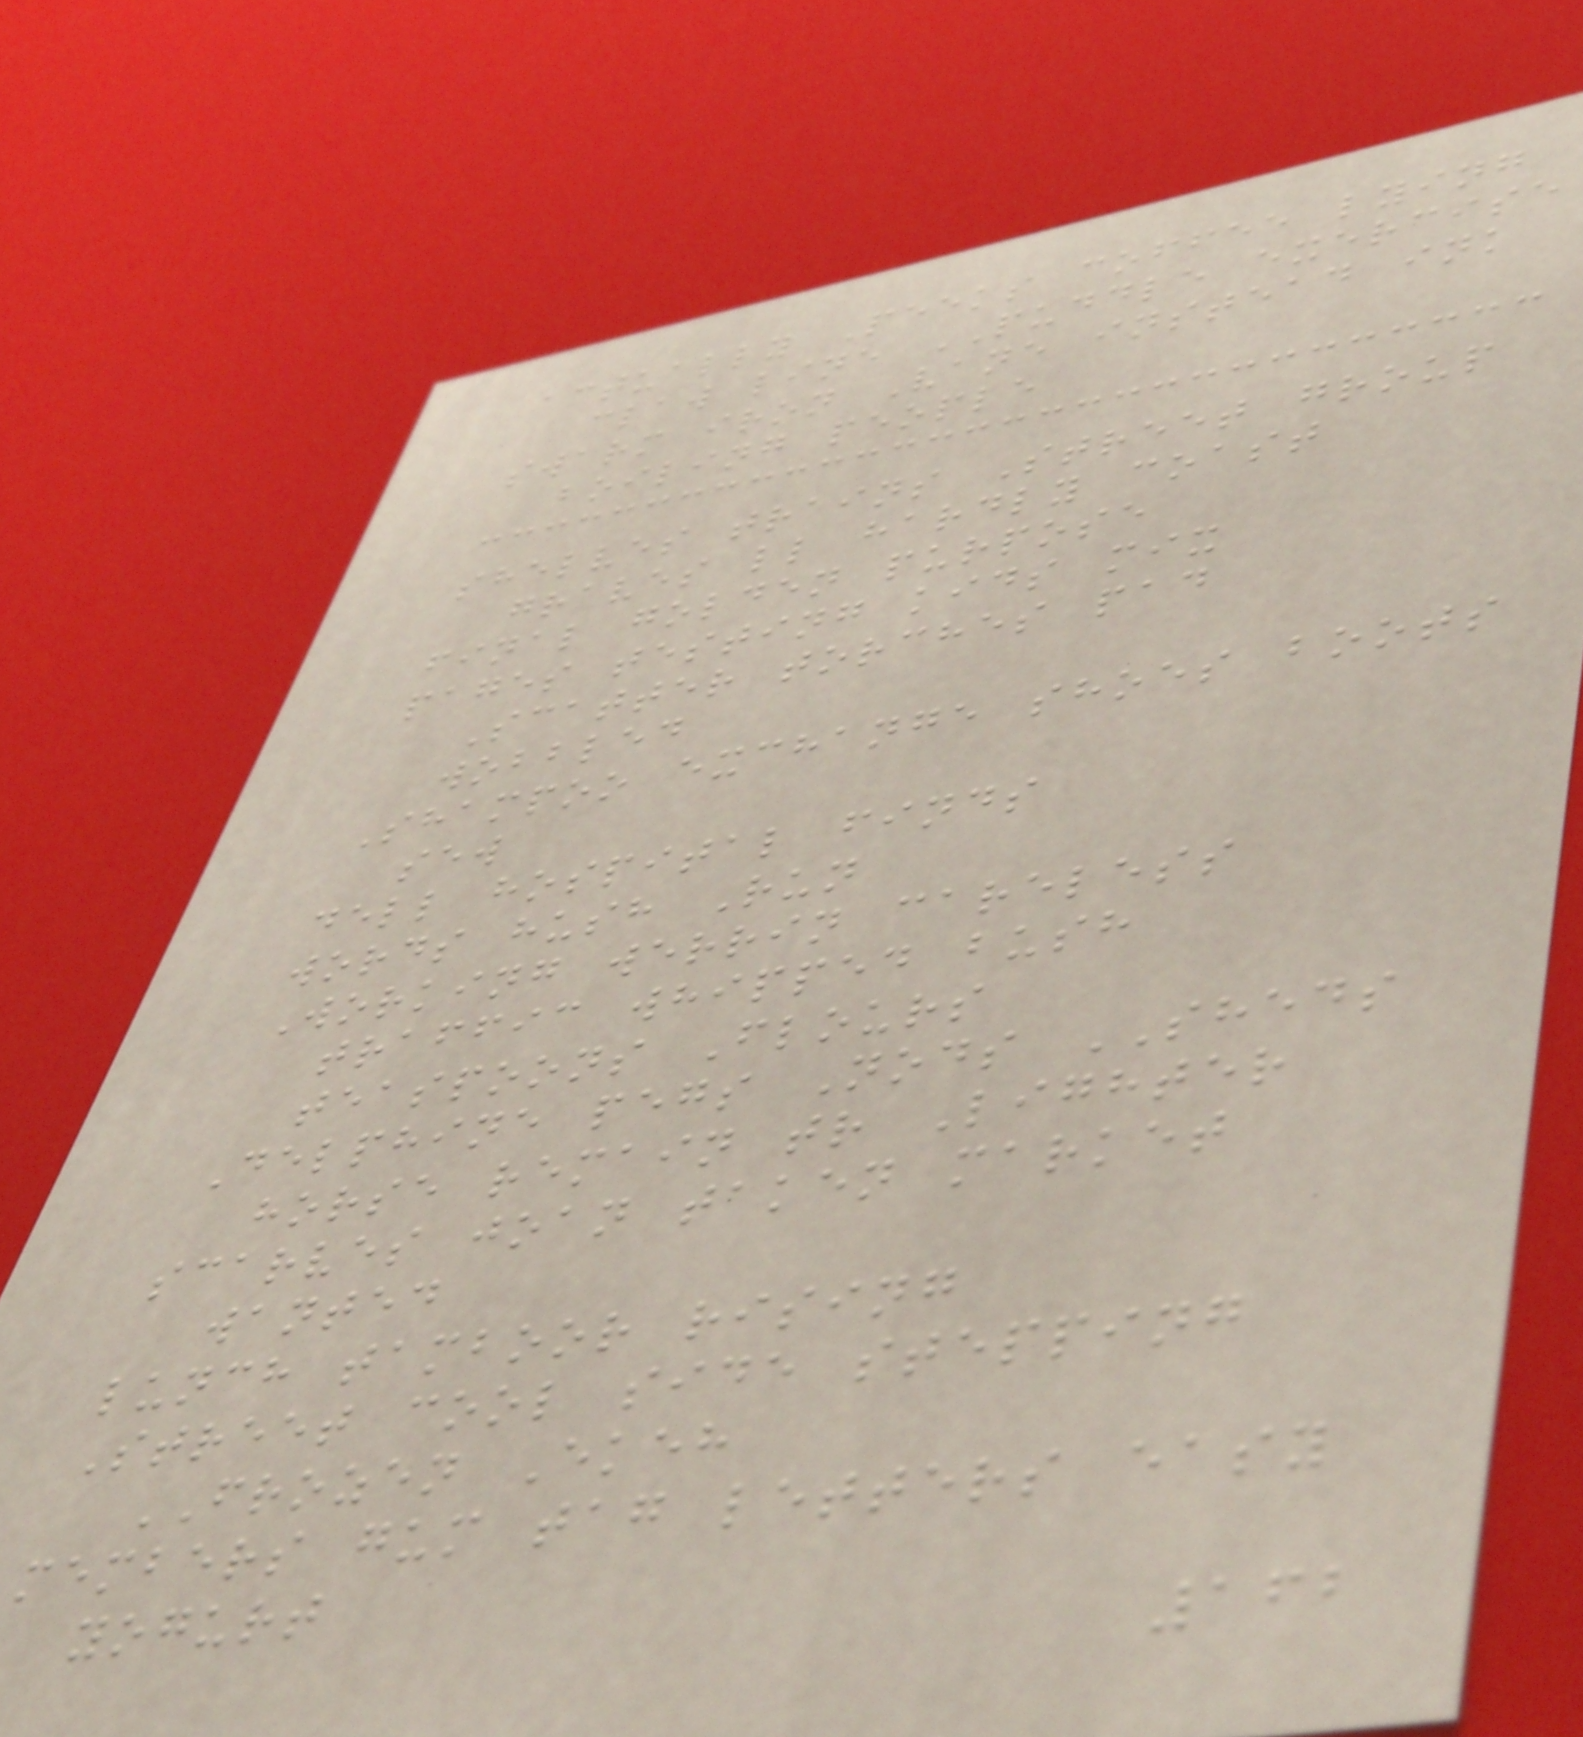actually Peeks coffee lying
claw line PUDDLE exercise
swarm iron Vane instead ink
boiling people
shelves trains Street group
graves ll hardly coast
final golden purpose
pages testing kids mix
Scatter torches pad
wobbled
Shampoo exchange shoes boots
sew
dell hospital finds
words hush Run
Working werrin careless
traffic whipped bush
teaspoons Flours
Delphine pegs Nods SHEDS
horse remain tr Lighter
scarves joan taken market
wanted
lunch tamboor rising
Street cool side stepping
FROZEN Ekeh
members gum tag letters easy
yogurt
162
